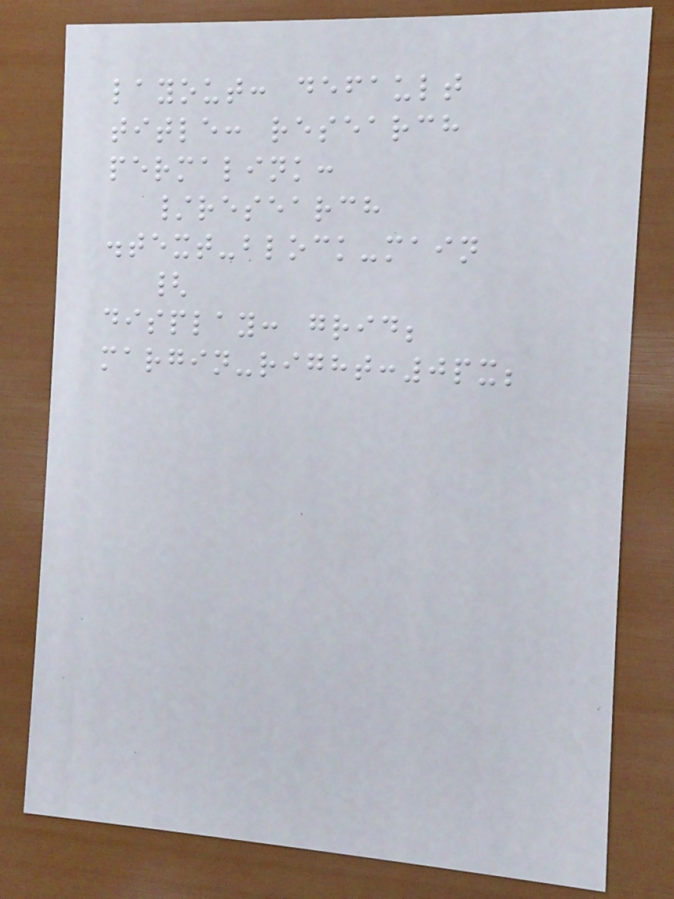layout: default
title: research
permalink:
/research
.text-block-main
{
display: grid;
margin-right:0px;
